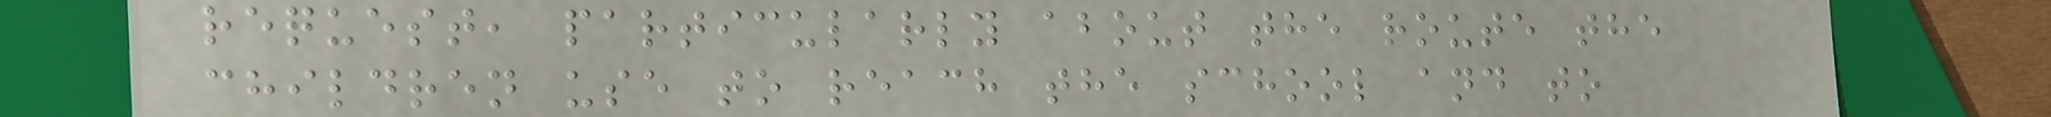request, particularly about the route the
children use to reach the school and to
